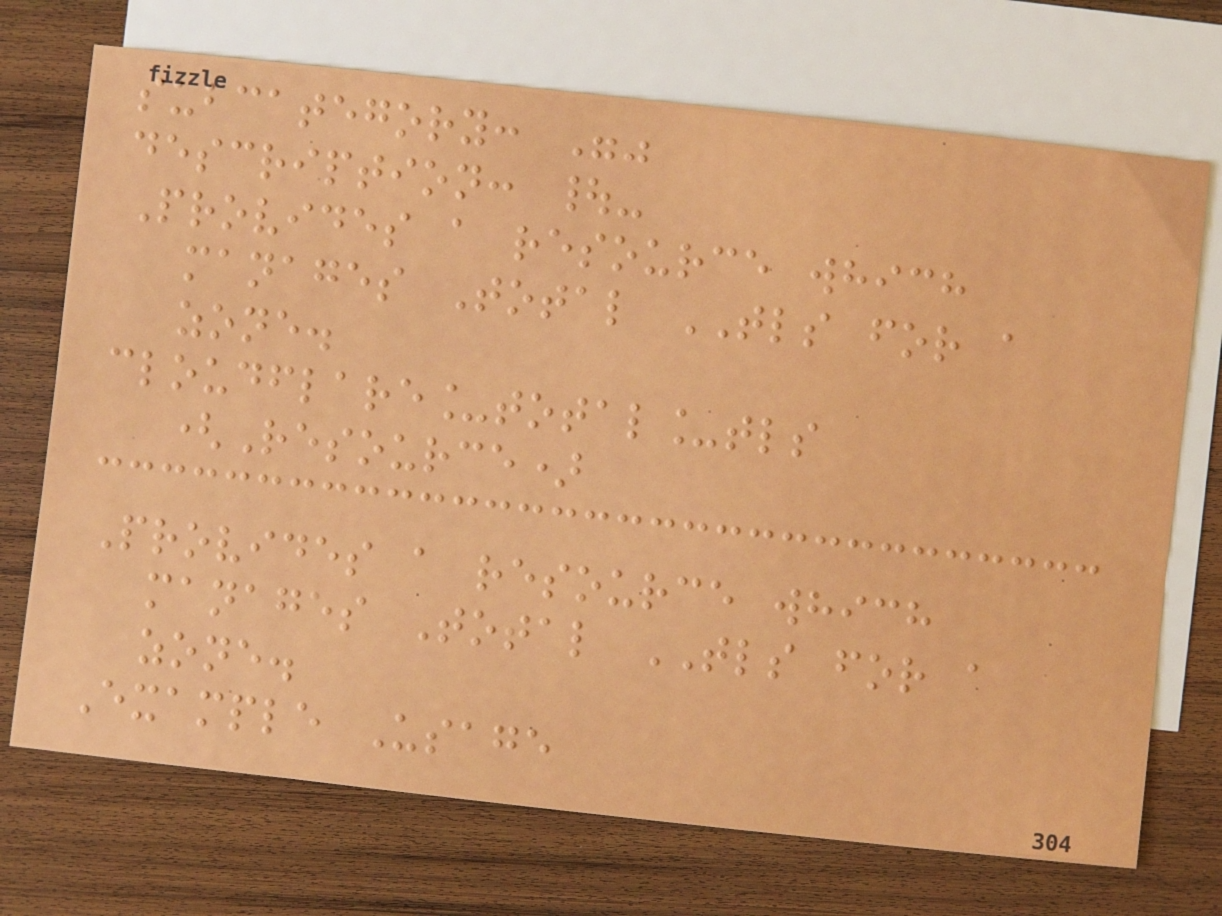subcategory: ""
description: |-
Provides a resource which
manages Total TLS for a
zone.
cloudflare_total_tls
(Resource)
Provides a resource which
manages Total TLS for a
zone.
Example Usage
